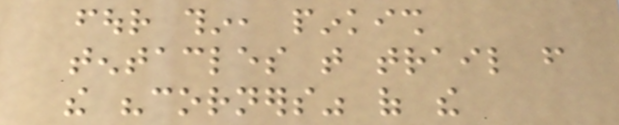four thin, pinkish
tentacles that trail from
the "corners" of the
